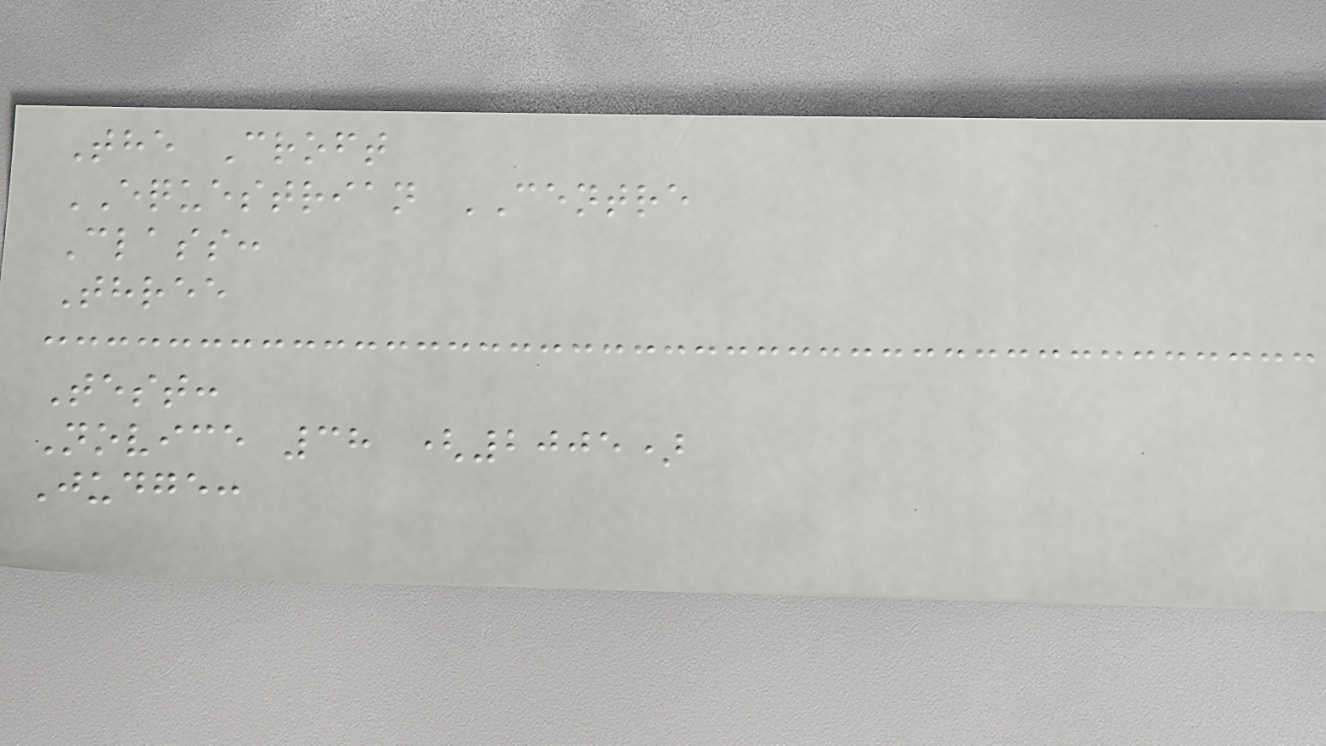The Croft
EQUESTRIAN CENTRE
Class:
Three
Test:
Novice 38 (2005)
Judge:
